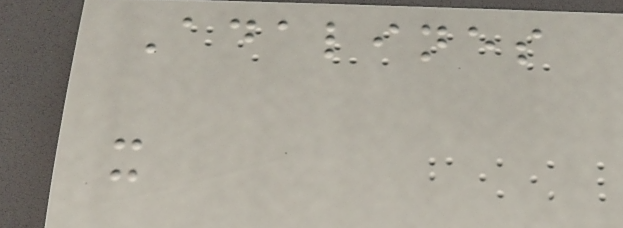Adalines
x
